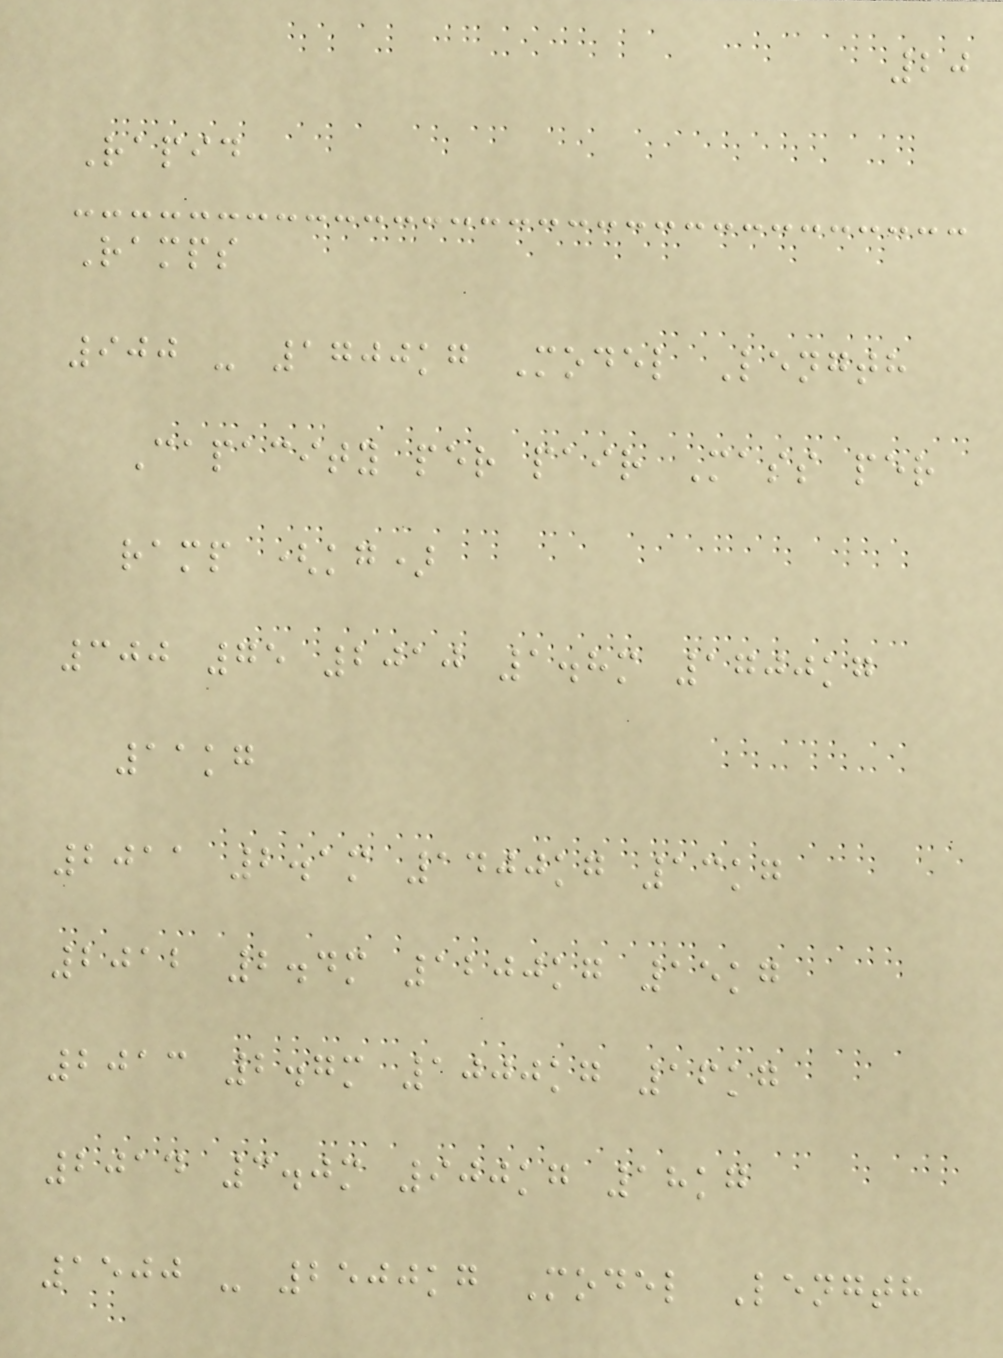20
Rapid
Ramps
900 - 1700kg Model Length
Capacity per pair Mass per
ramp (kg)
300 75 2010 1.8m 1700kg
11kg
2011 2.1m 1400kg 13kg
2012 2.4m 1200kg 15kg
2013 2.7m 1000kg 16kg
2014 3.0m 900kg 18kg
1500 - 2500kg Model Length
